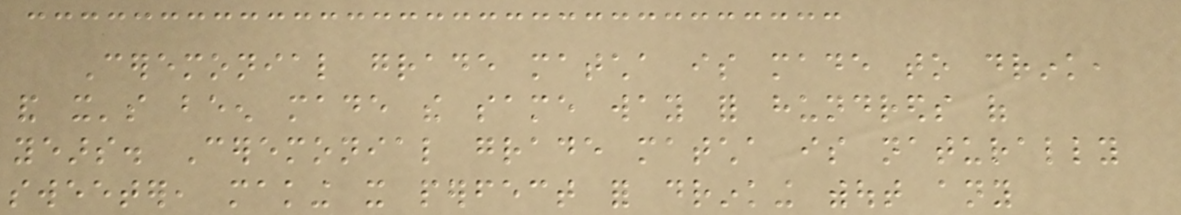Ceremonial grade matcha is made to drink,
and it's been made the same way for hundreds of
years. Ceremonial grade matcha is naturally
sweeter, making it perfect for drinking without any
